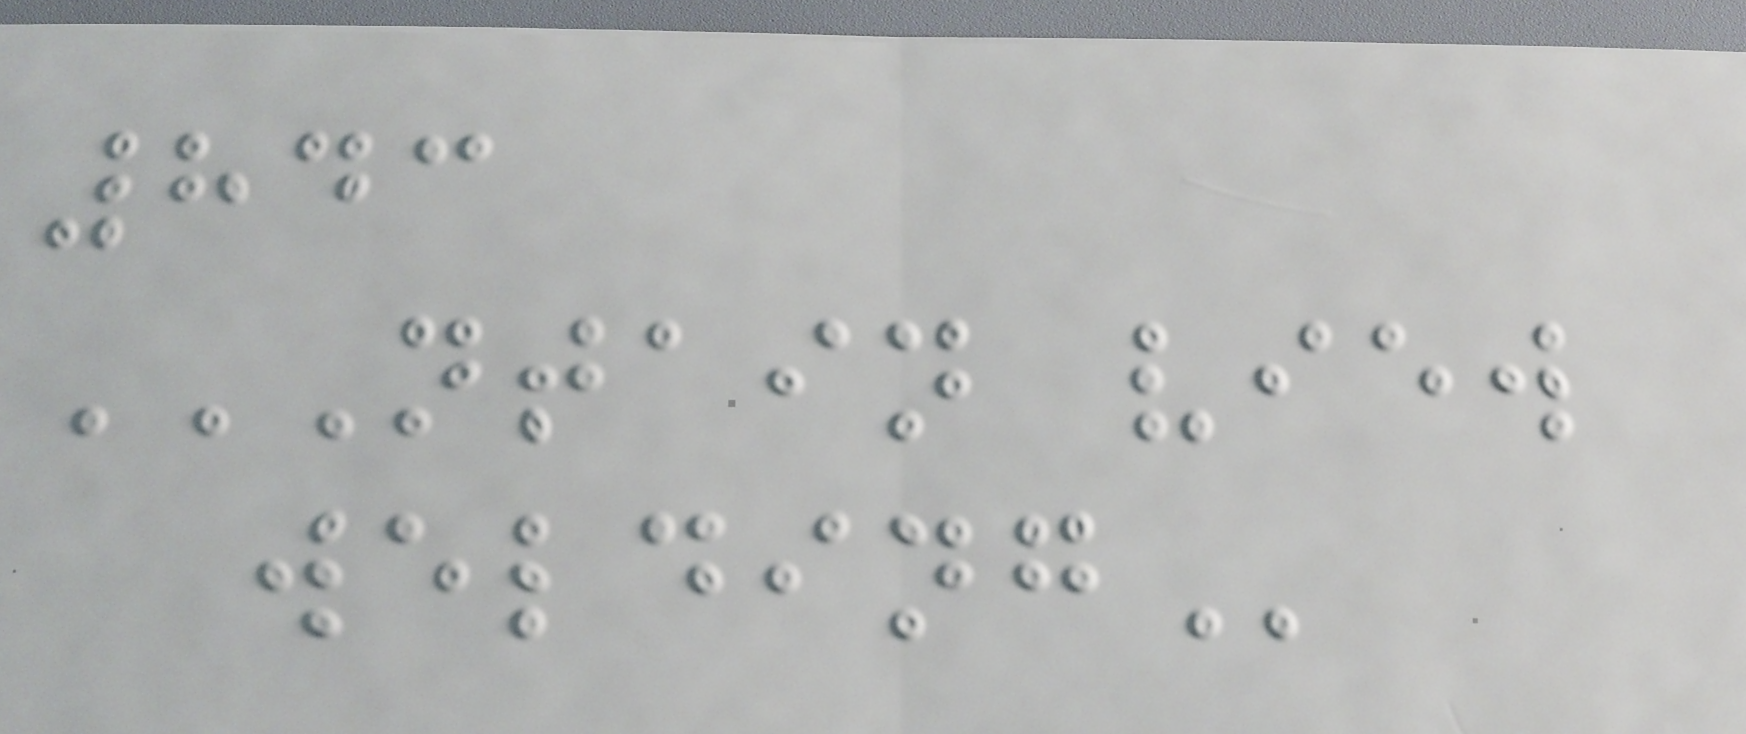843
NTAIN VIEW
WELDING
